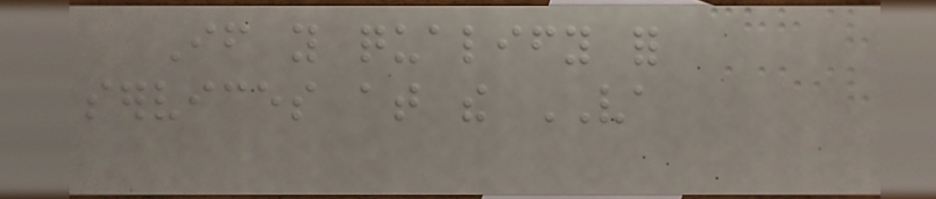If you qualify for
services at the VA
